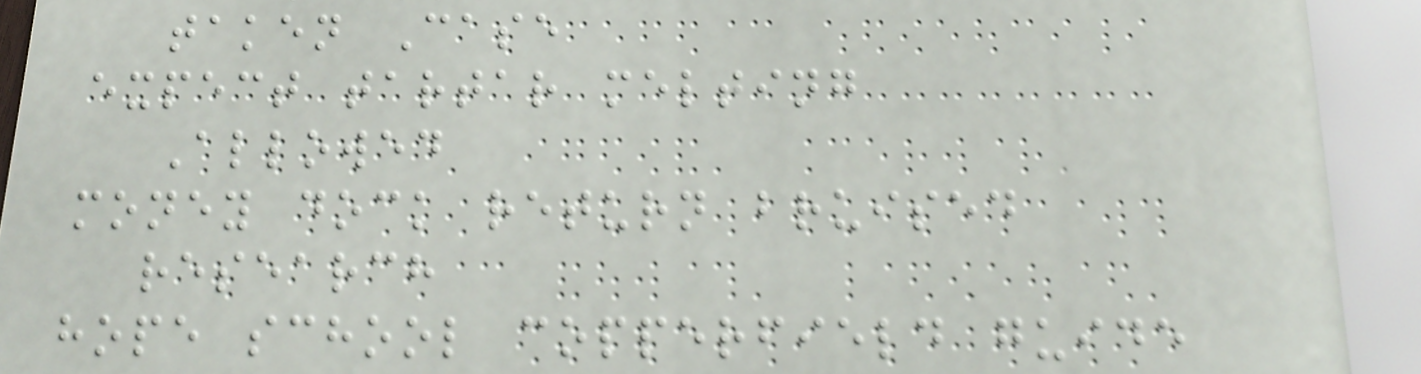taken Case
expect tartar melting
Allowed
money dock return bruised
research
hope school copperfield guide
